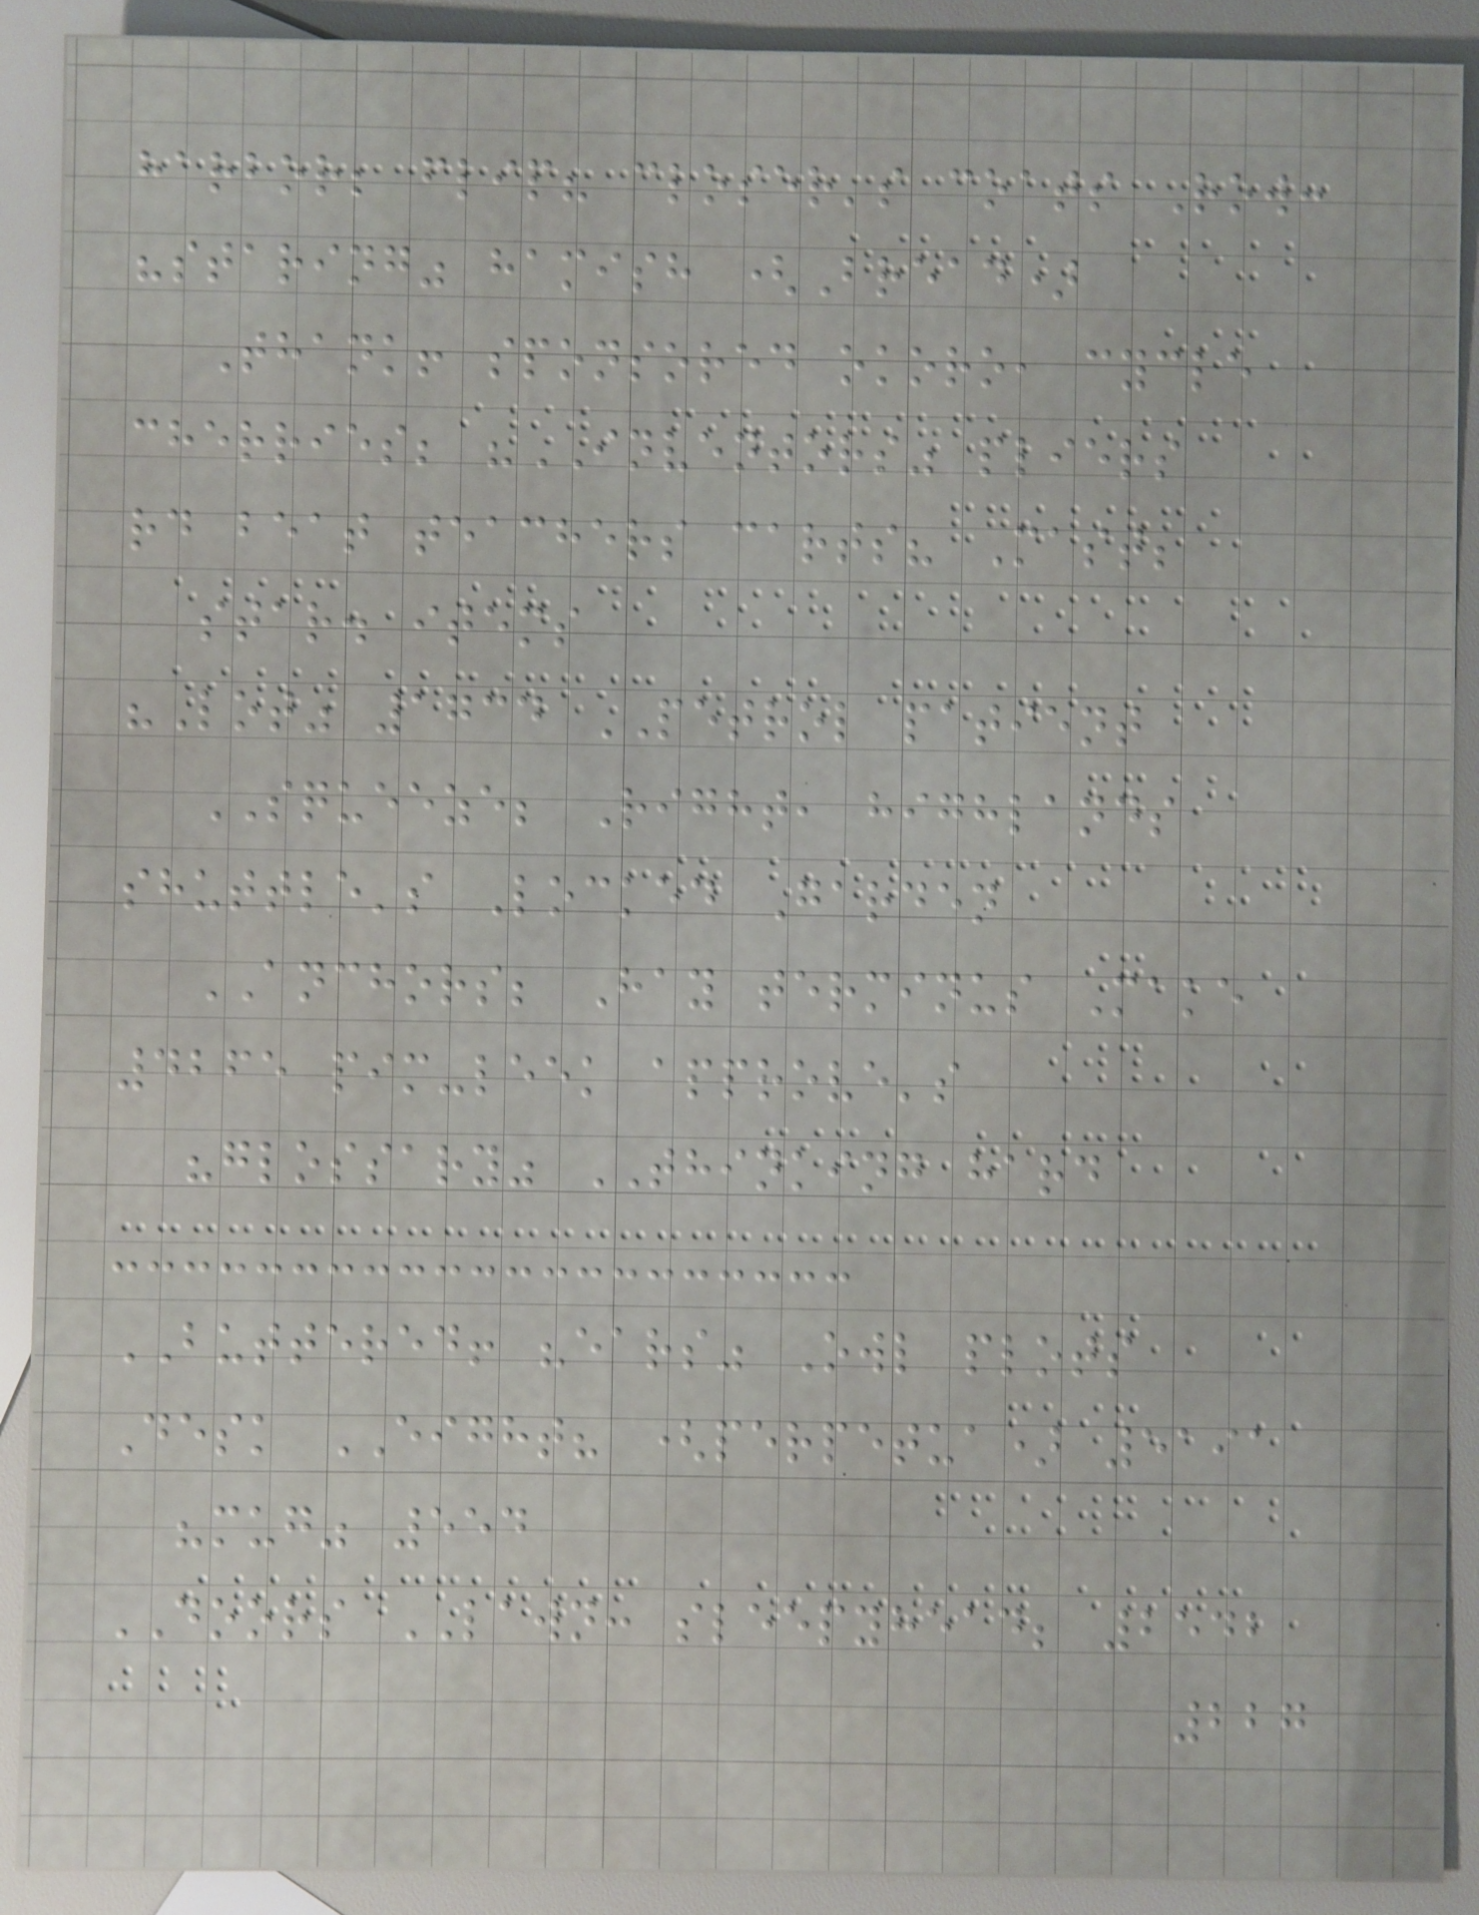harbor; flip? closer's coats Row:
"staring" hamish (Bread)
Thank! sponsored okoro, cycle
cherries; "INVENTORS" pliers
rd beat teachers carts? Mast;
star. items
"Lot" 1734 PETROL patient
SQUEEZE; Right, highlands
shuttle's Locked Garden
ANCHORS; Hay terminus Make
4265 pim-leek approve's
"glossary" THINKING hard
BUTTERED! "ears" Owl plots
Desk EIGHT? (perpetua) 5191
"mug" 554
DOORS LAWN: sleepyhead; 2542
227
